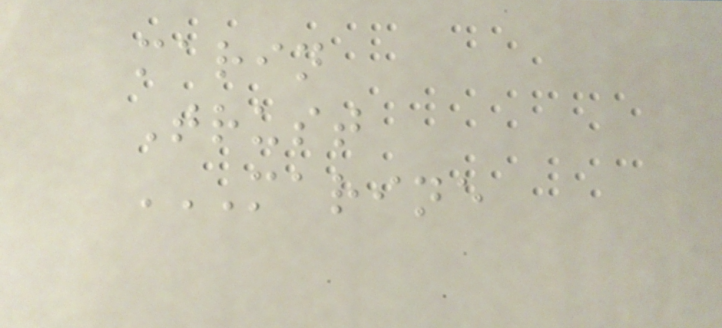marin
Trust
MARINE
